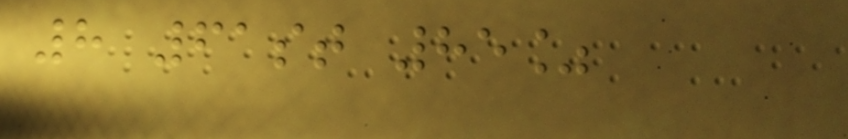8 61st 85%
